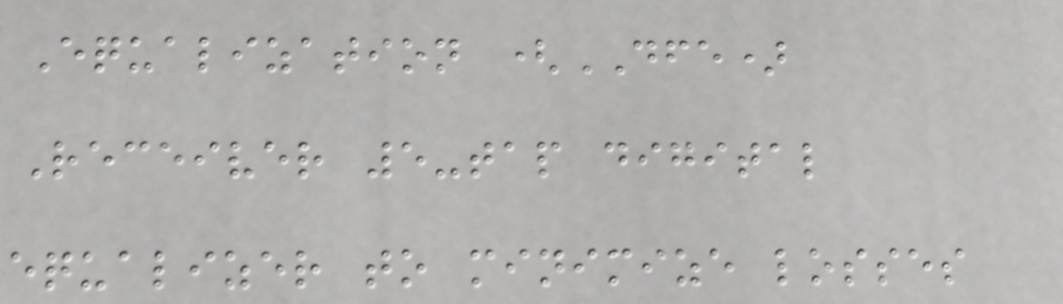Equalization (DFE)
Receiver 5-tap digital
equalizer to minimize losses
